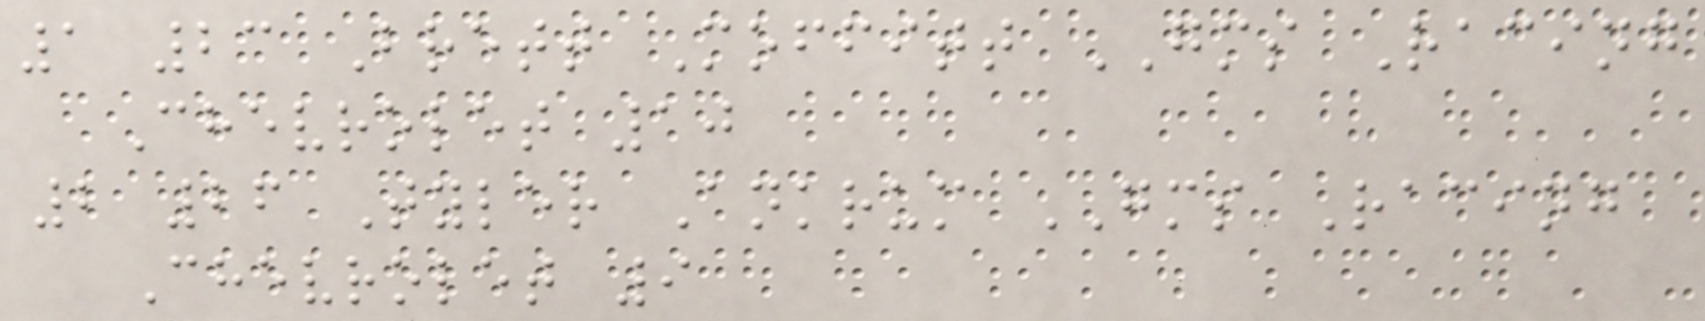1 23 Brett Moffitt GMS Racing
Chevrolet 10
2 26 Tyler Ankrum GMS Racing
Chevrolet 9
